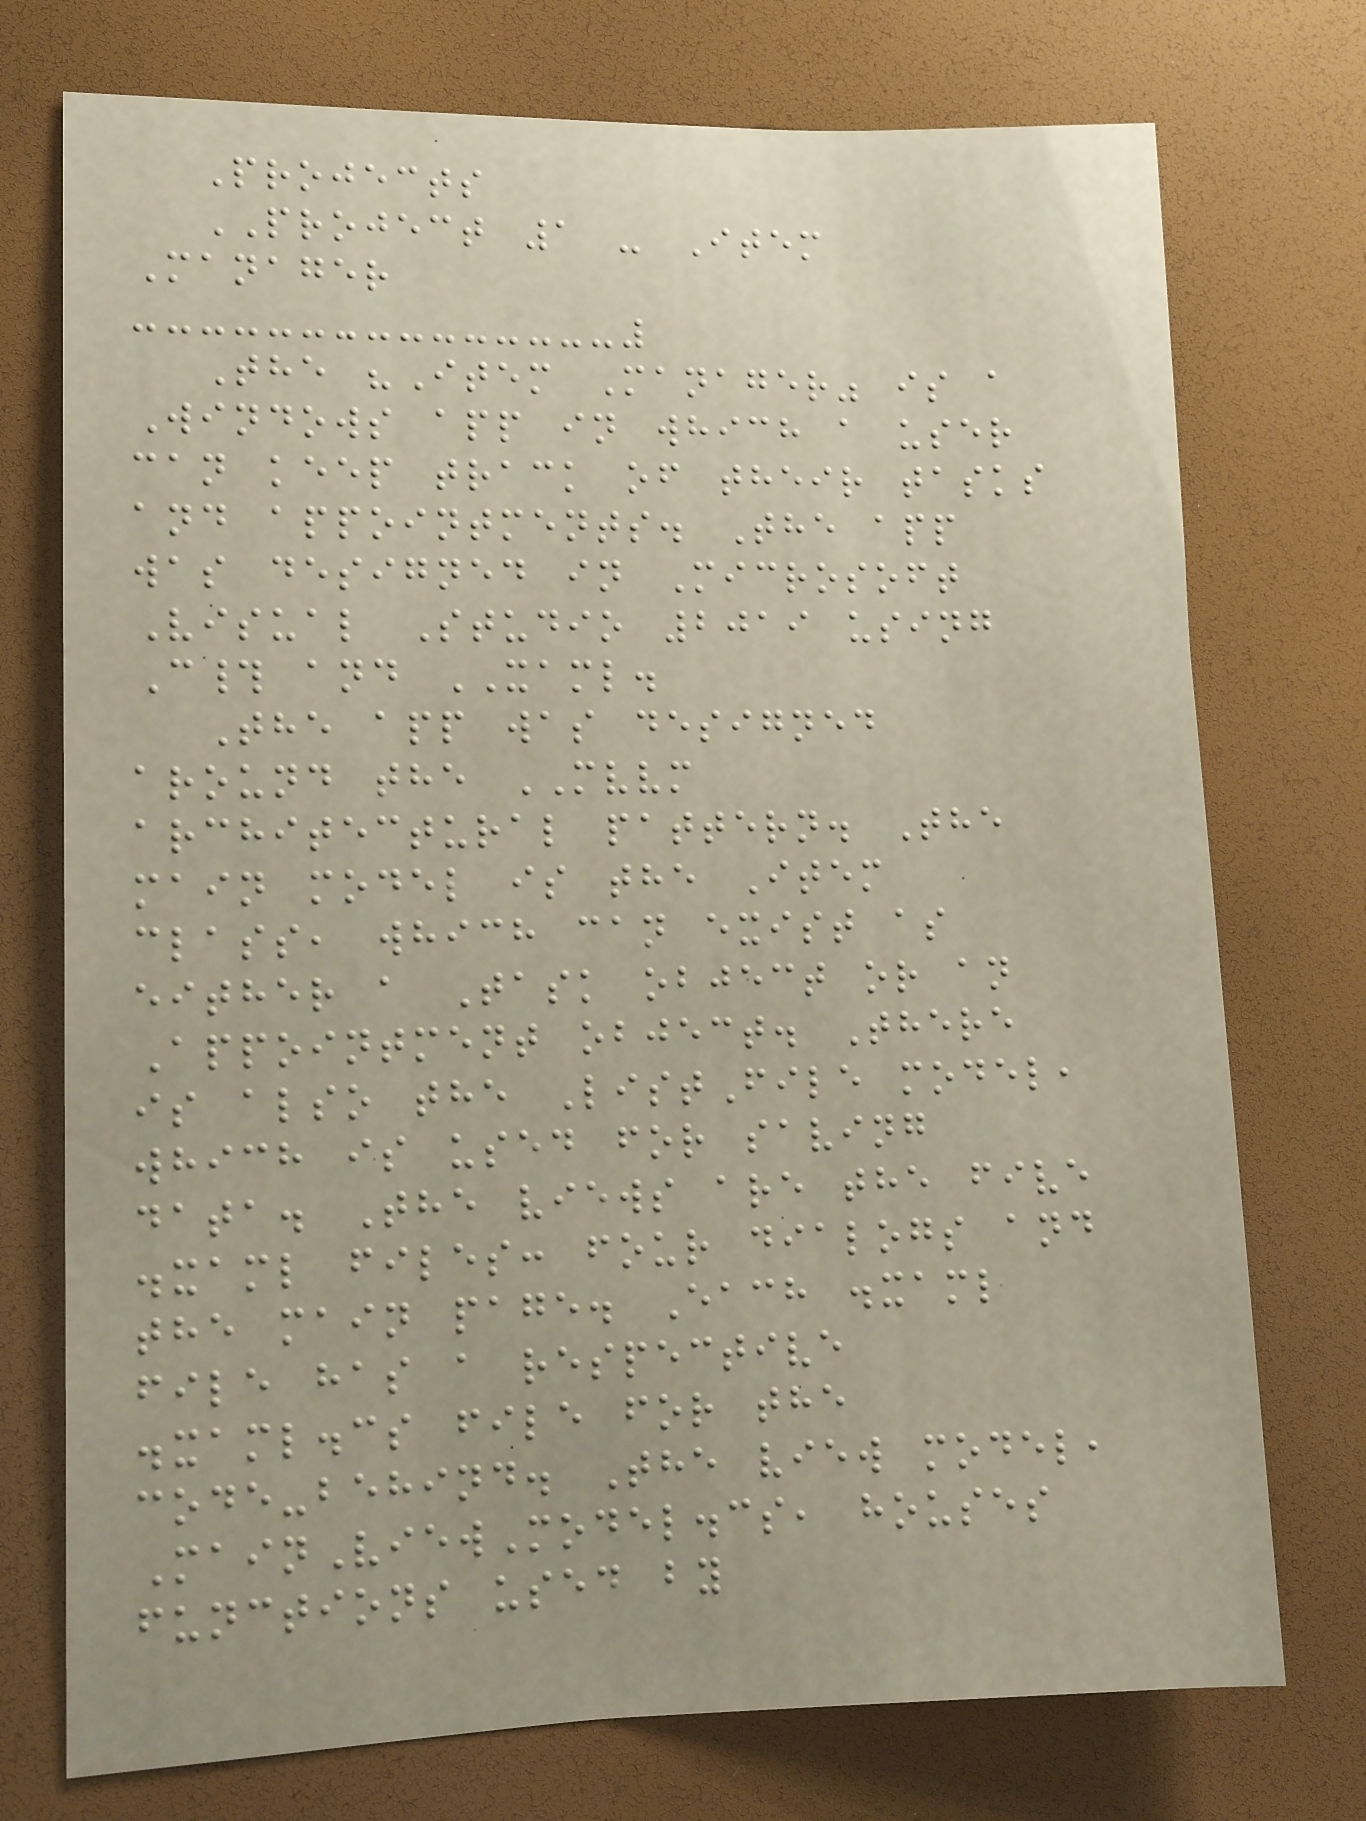Projects
PROJECT 1 - Item
Manager
The "Item Manager" is a
Windows app in which a user
can keep track of their tasks
and appointments. The app
was designed in Microsoft
Visual Studio 2019 using
C# and XAML.
The app was designed
around the MVVM
architectural pattern. The
main model is the Item
class, which can exist as
either a Task object or an
Appointment object. There
is also the ListFile model,
which is used for saving
data. The views are the five
.xaml files: four dialogs and
the main page. Each .xaml
file has a respective
.xaml.cs file for the
code-behind. The view model,
MainViewModel.cs, houses
functions used by
